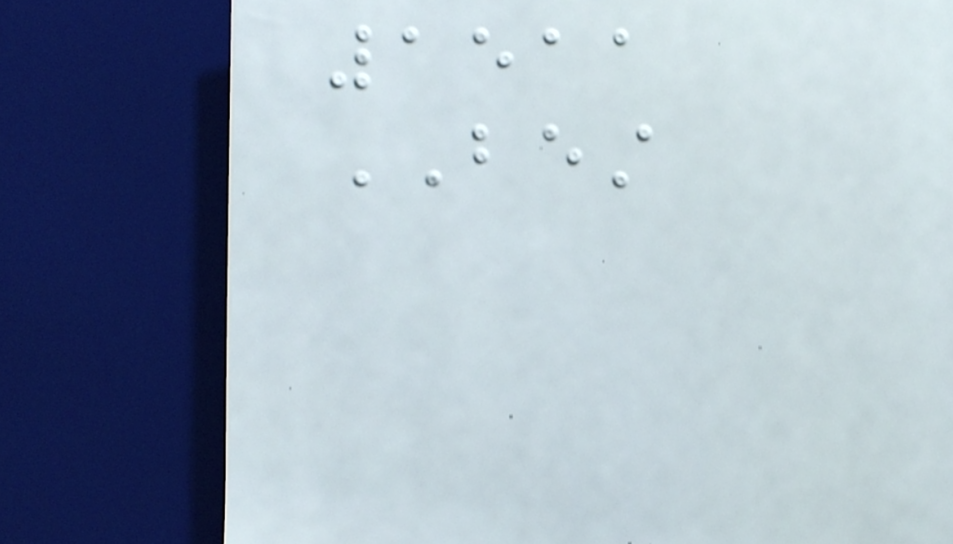1511
BEST
